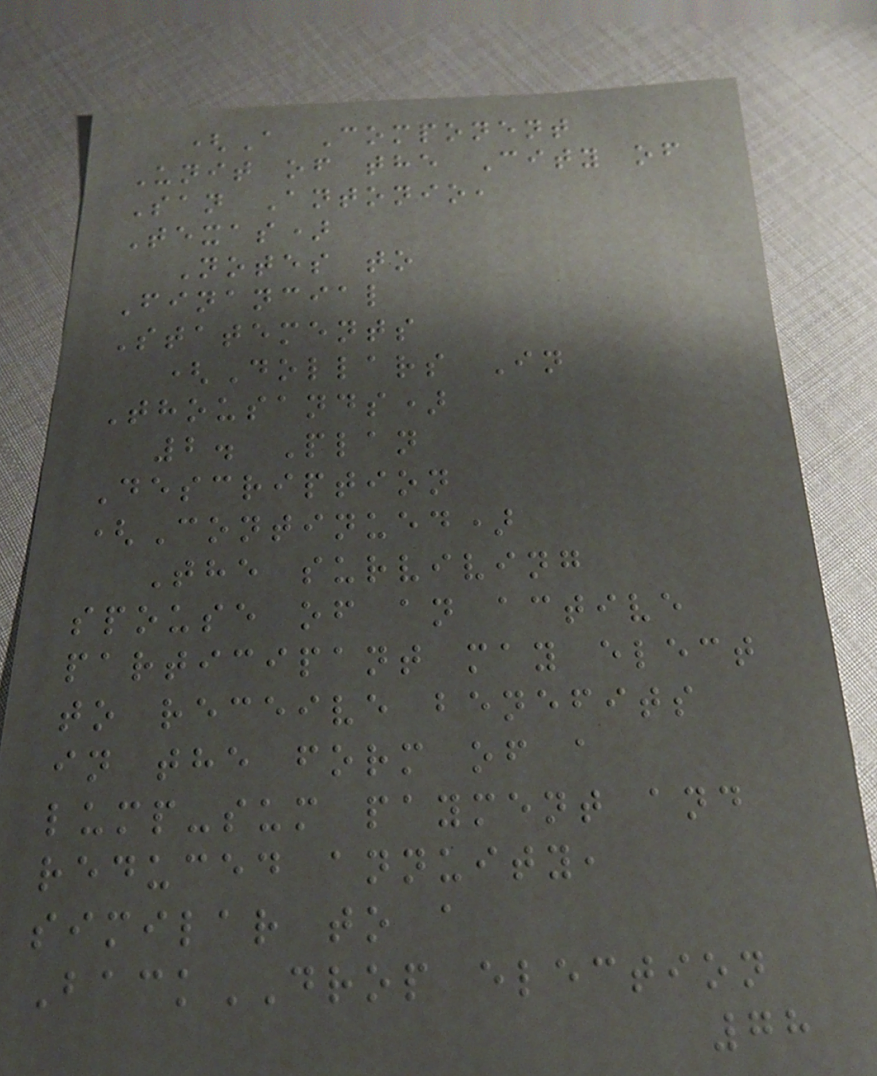(A Component
Unit of the City of
San Antonio,
Texas)
Notes to
Financial
Statements
(Dollars In
Thousands)
2. Plan
Description
(Continued)
The surviving
spouse of an active
participant may elect
to receive benefits
in the form of a
lump-sum payment and
reduced annuity,
similar to a
BackDROP election
78
